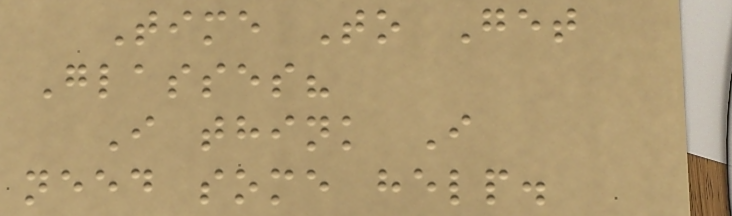Time To Get
Glasses?
I think I
need some help.
